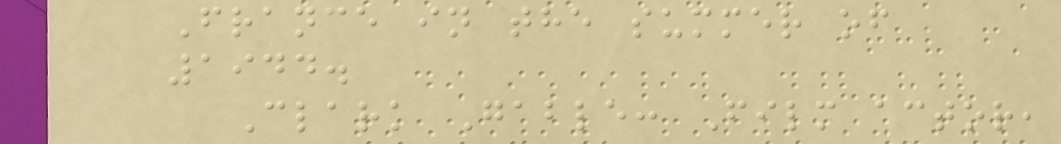France in the summer of
1944.
Clark Gable: Film actor,
